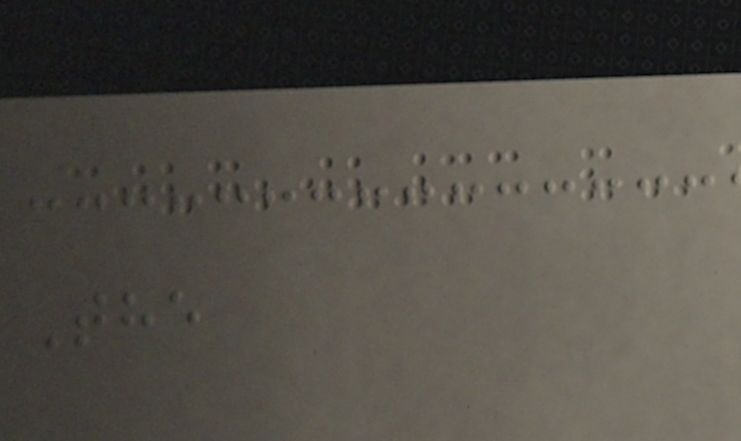The
